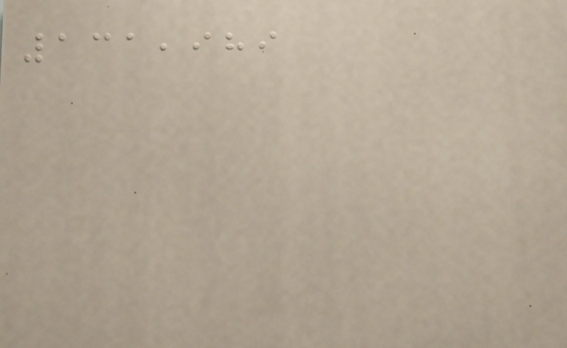131,989
